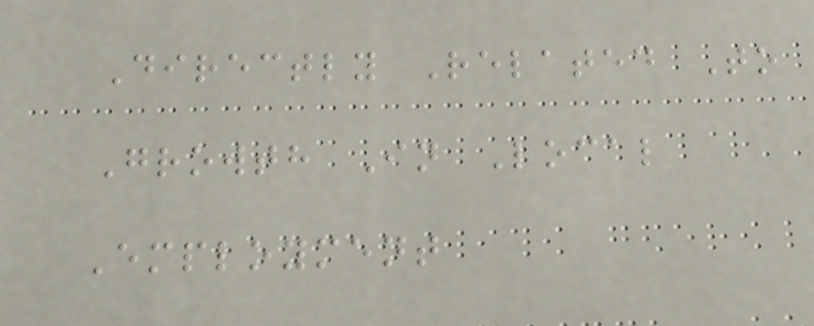Directly Related To
Growth In Local
Employment
